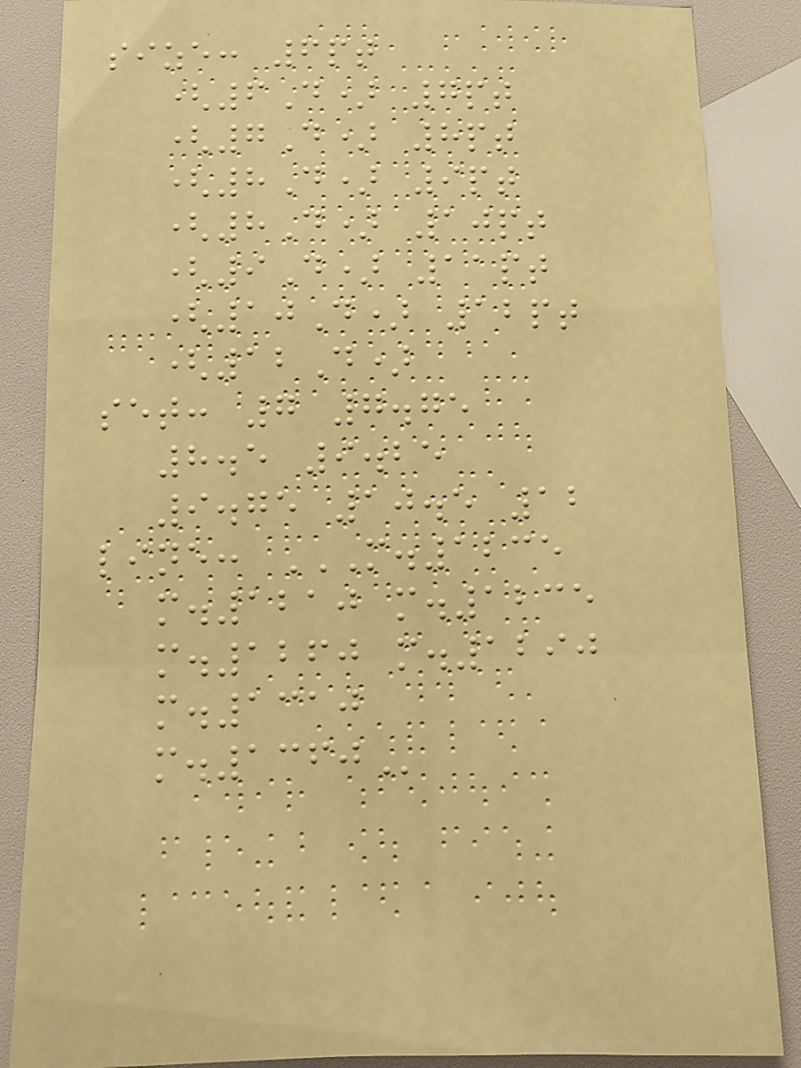size: 6pt
(6D) 7pt
(7D) 8pt
(8D) 9pt
(8D) 10pt
(9D) 11pt
(10D) 12pt
(12D)
set: 7 7.75
8.5 9.25
9.75 10.5 12
line: M.1235
M.1210 M.1235
M.1260 M.1290
M.1310
M.1360
